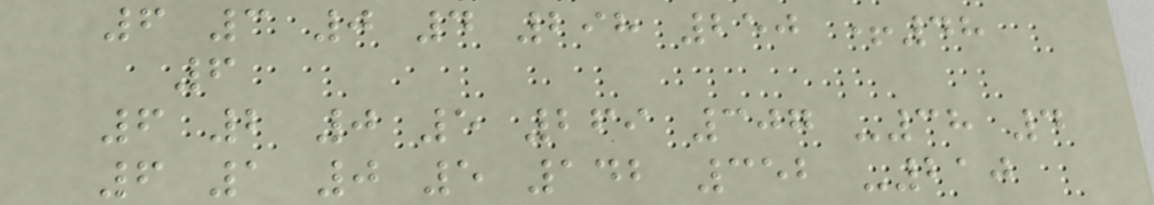6 3 0 4 298 250 +48
6
6 2 0 5 269 307 -38 4
6 1 0 5 142 352 -210
